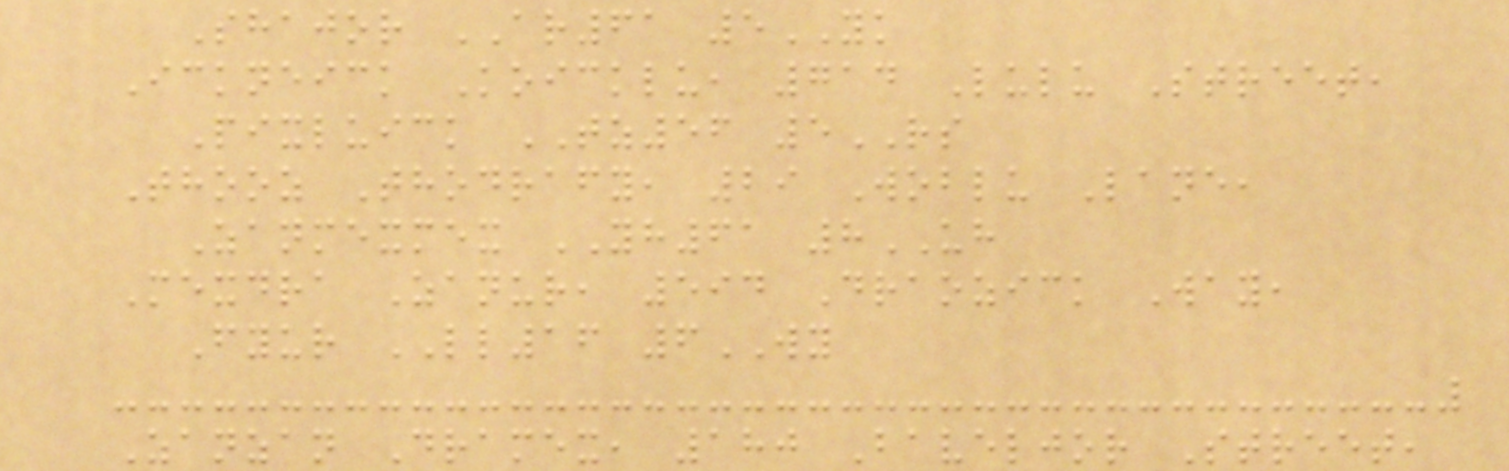Shajor AR61 5YK
Ickneick Koicklu, 714 Lulu Street,
Pixluick TZ56 5RS
Thooz Thodrafy, 29 Woblu Lane,
Zanmexmex YH61 8UH
Mexdra Zanur, 594 Draozick Way,
Fyur LL16 6WY
Zanzan Dramex, 180 Baveljor Street,
